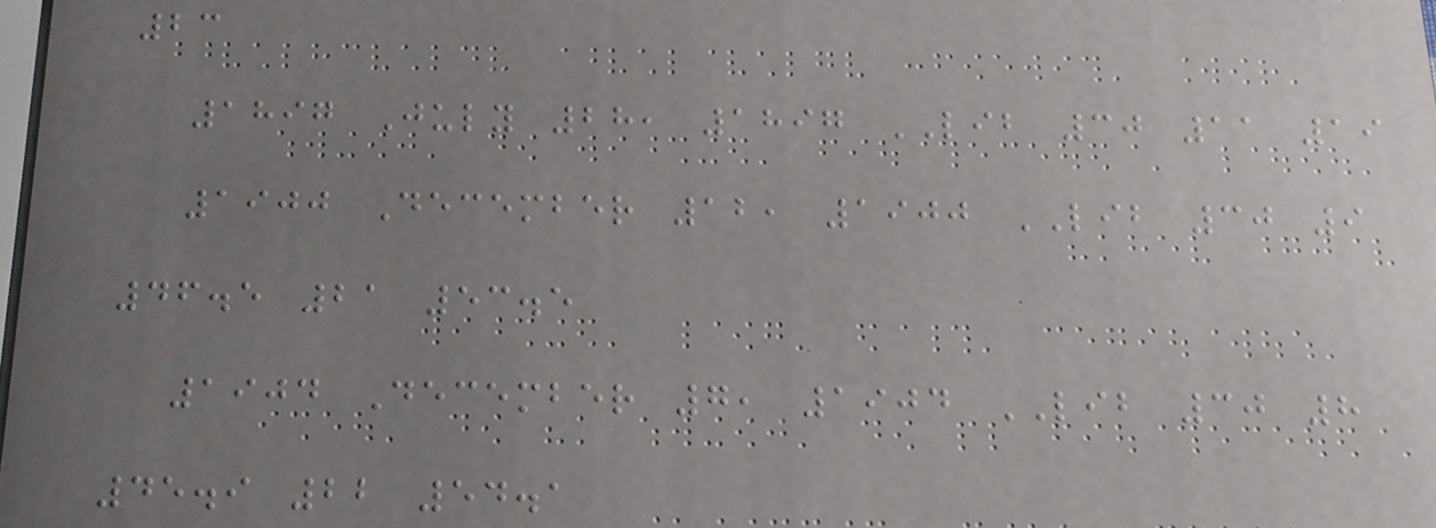23
1897 July 28, 1897 LIB 30 11 19
1900 December 12, 1900 LIB 30 9
46.5 21 53.5
1904 December 7, 1904 LIB 30 8
45.9 22 54.1
